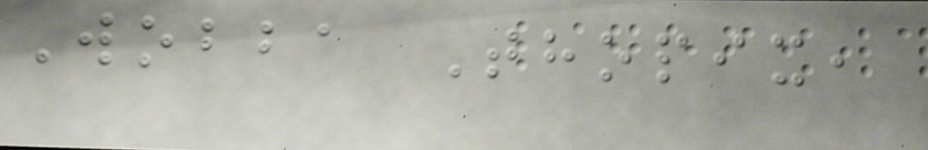Wobba Thopix,
